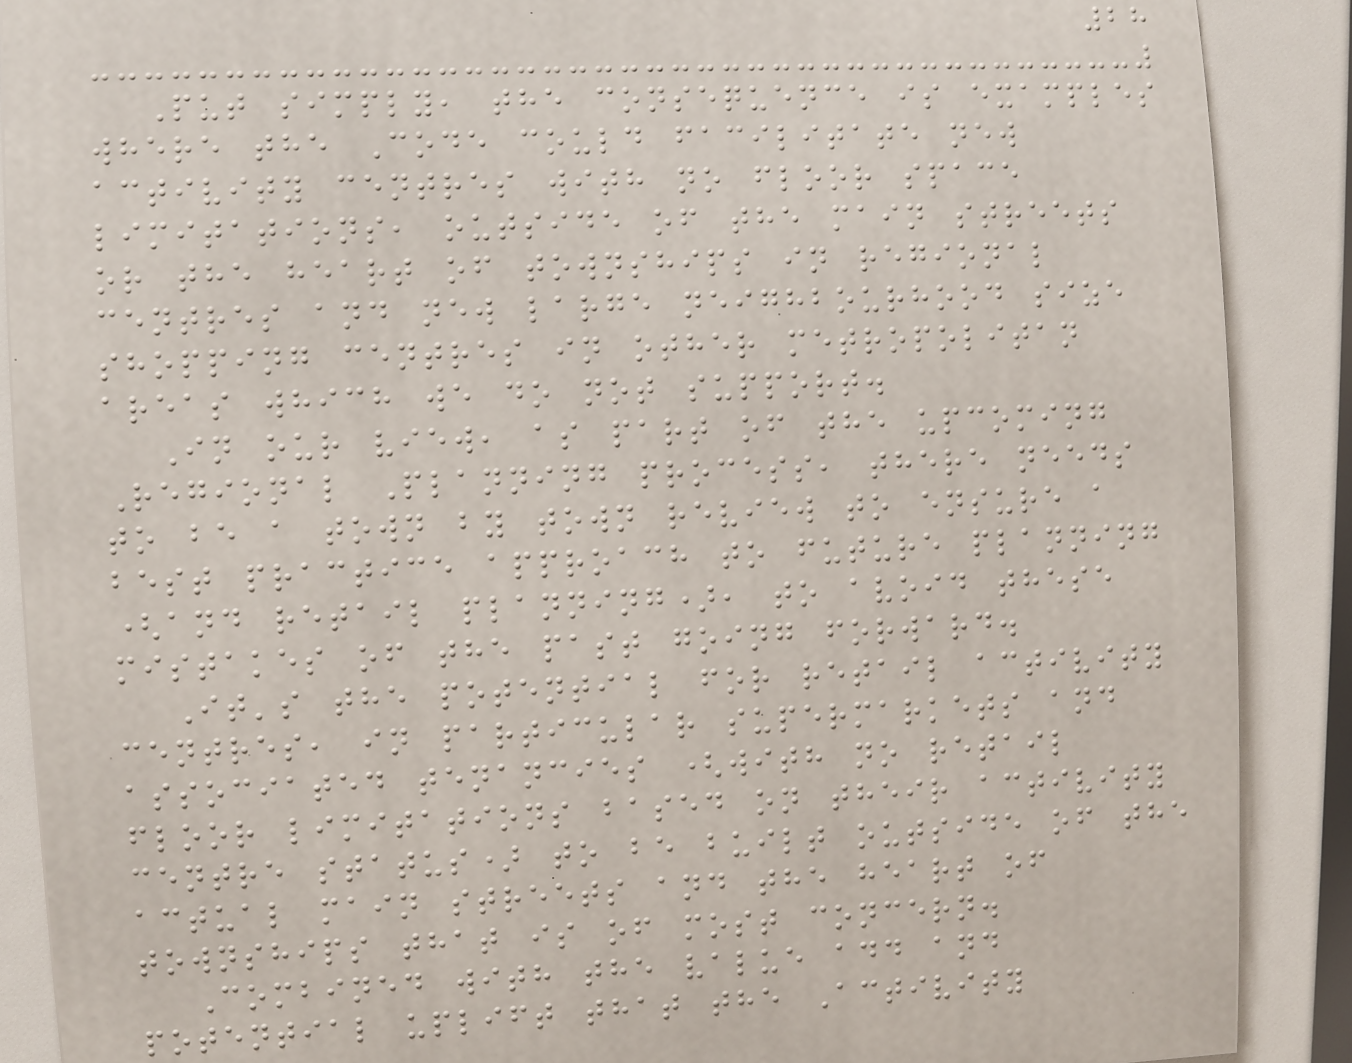28
Put simply, the consequence is examples
where the Code could facilitate new
activity centres with no floor space
limitations, outside of the main streets
or the heart of townships in regional
centres and new large neighbourhood size
shopping centres in other metropolitan
areas which we do not support.
In our view, as part of the upcoming
Regional Planning process, there needs
to be a town by town review to ensure a
best practice approach to future planning
(and retail planning), to avoid these
mistakes of the past going forward.
It's the potential for retail activity
centres, in particular supermarkets and
associated tenancies (with no retail
floor limitations based on their activity
centre status) to be built outside of the
actual main streets and the heart of
townships that is of most concern.
Combined with the value add and
potential uplift that the Activity
